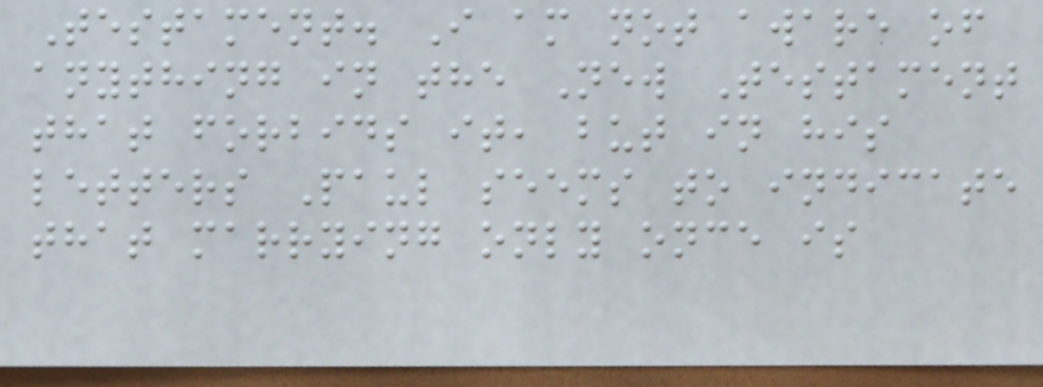Testament. I am not aware of
anything in the New Testament
that forbids it, but in his
letters Paul seems to indicate
that marrying only once is
